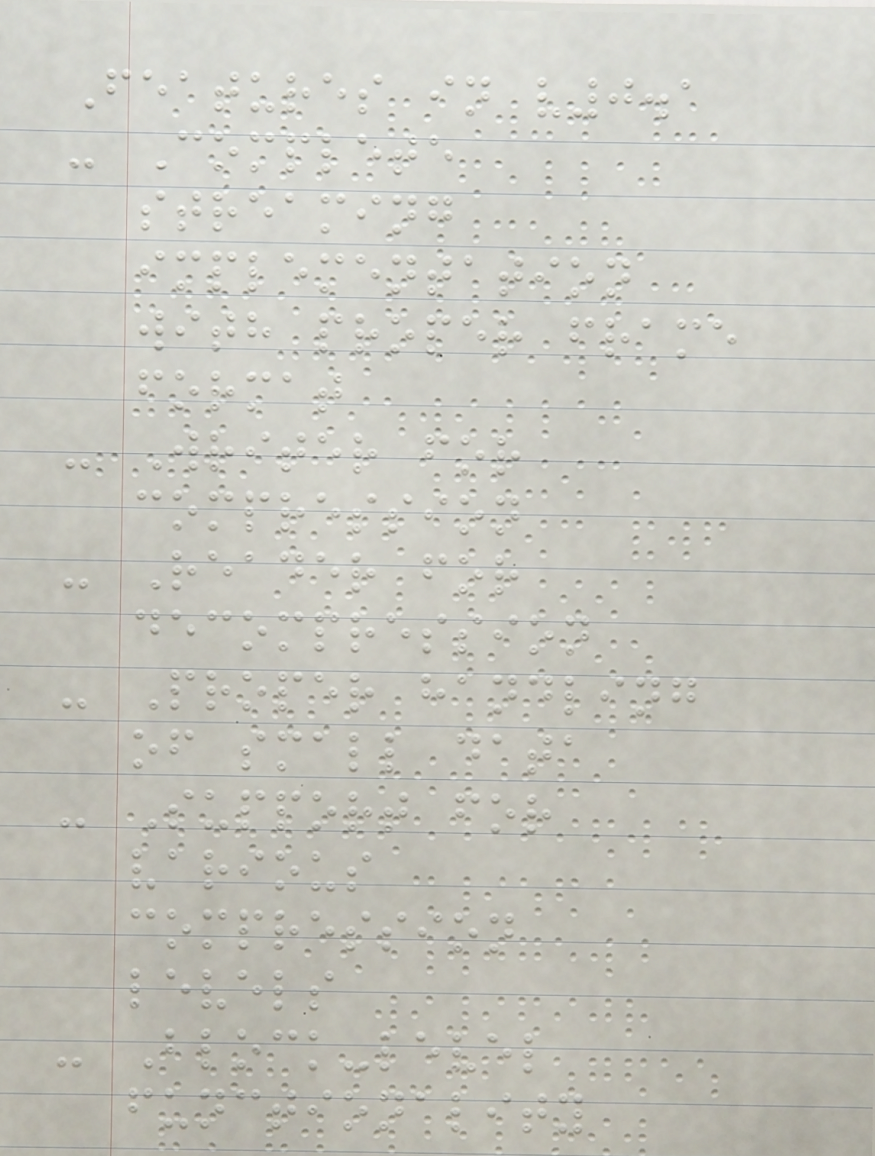Features in v0.1
- Complete
streaming
implementation
with proper frame
format
- Writer for
compression
- Reader for
decompression
- Proper handling
of small data
- Support for
various
compression
levels
- Block-level
functionality
